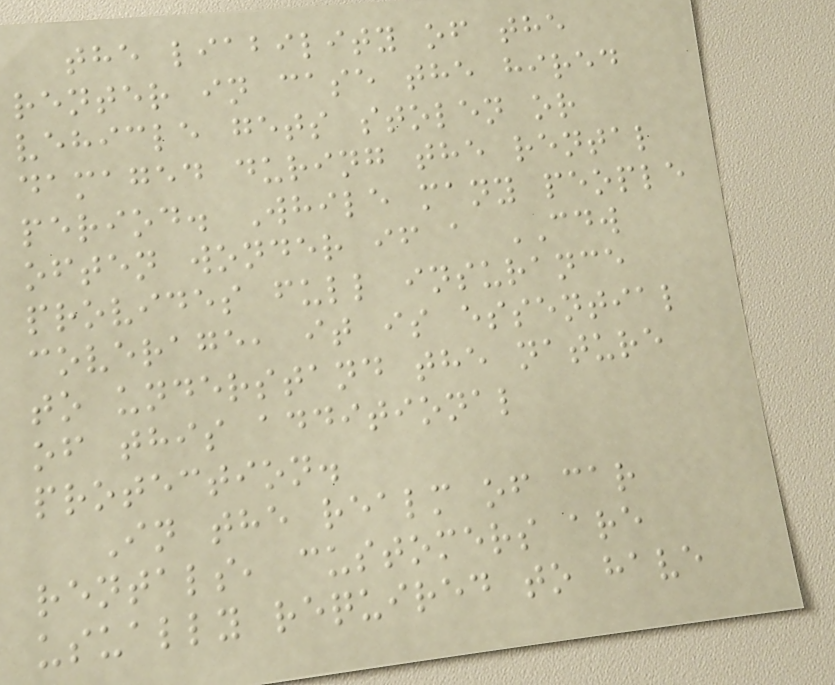the liability of the
renter in case the hired
vehicle gets stolen or
damaged during the rental
period. While many people
often wonder if a CDW
provides full insurance
coverage, it is essential
to understand the nature
of this additional
protection.
In the realm of car
rentals, customers are
usually required to have
